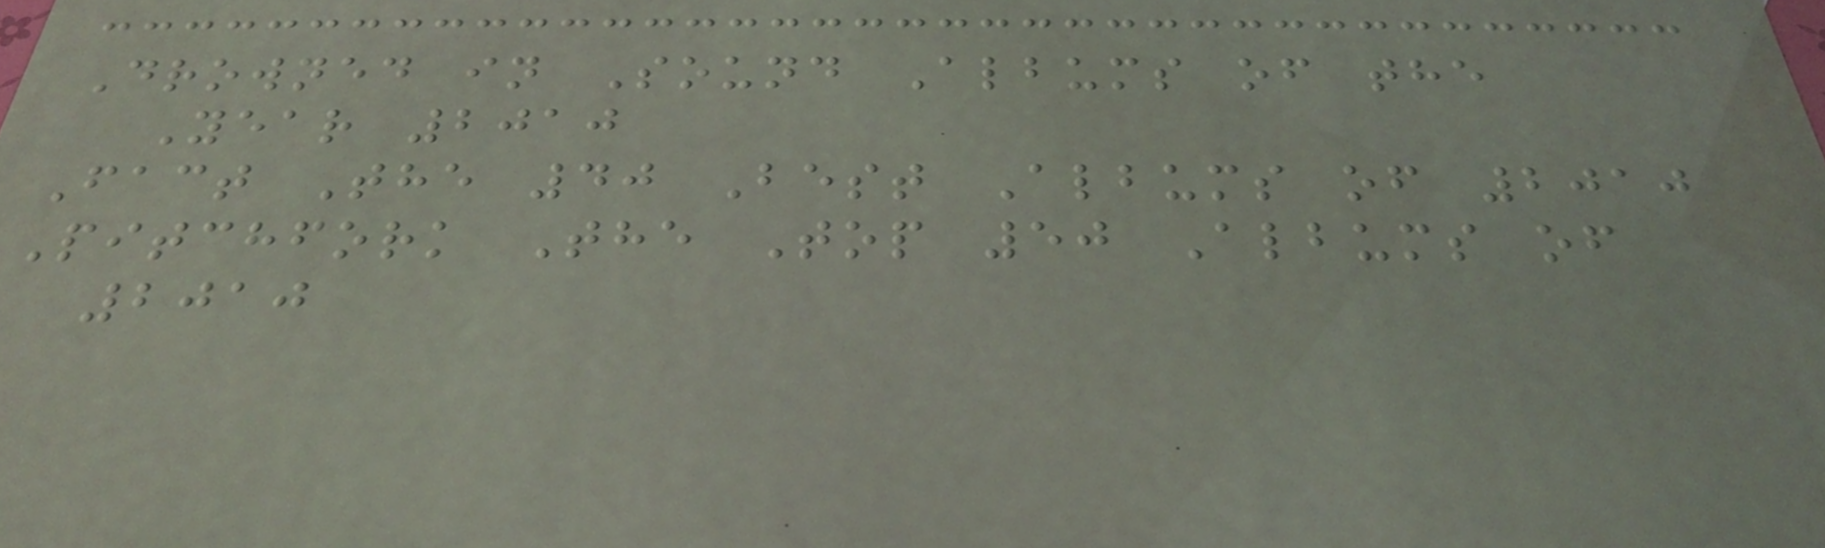Drowned in Sound Albums of the
Year 2010
Fact The 40 Best Albums of 2010
Pitchfork The Top 50 Albums of
2010
